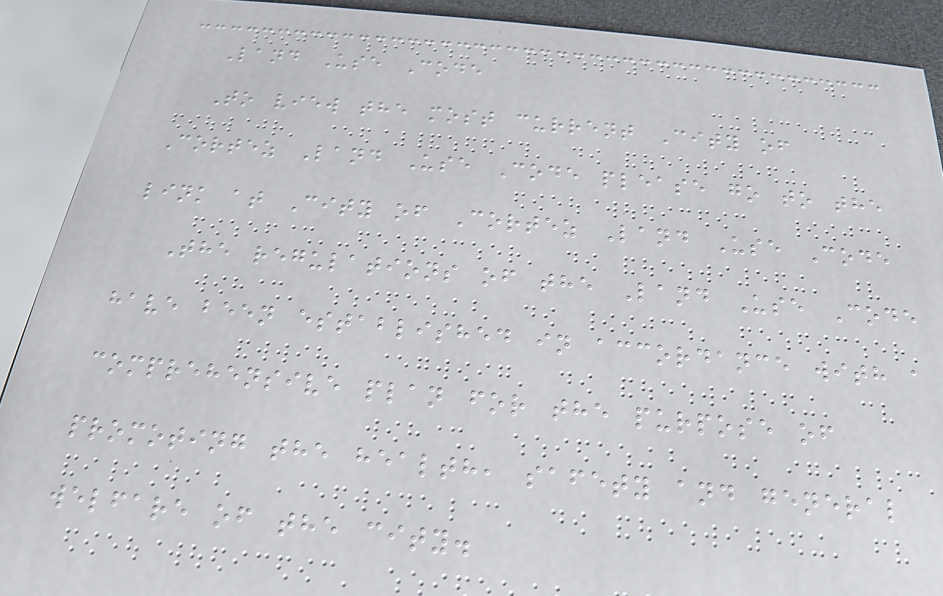Land Use Code
To view the most current City of
Cortez Land Use Code please go to the
link at City of Cortez Land Use Code
The regulations of the Land Use Code
have been established in accordance with a
comprehensive plan for the purpose of
promoting the health, safety and general
welfare of the city.
